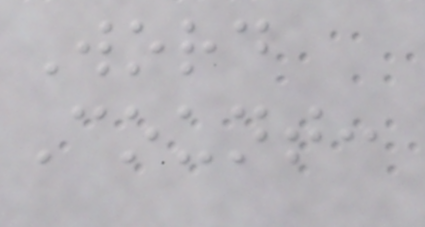Word
Count:
